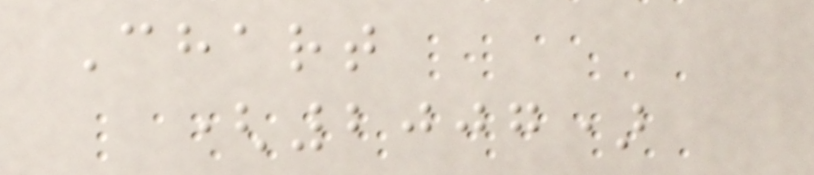Chart
(2007)
